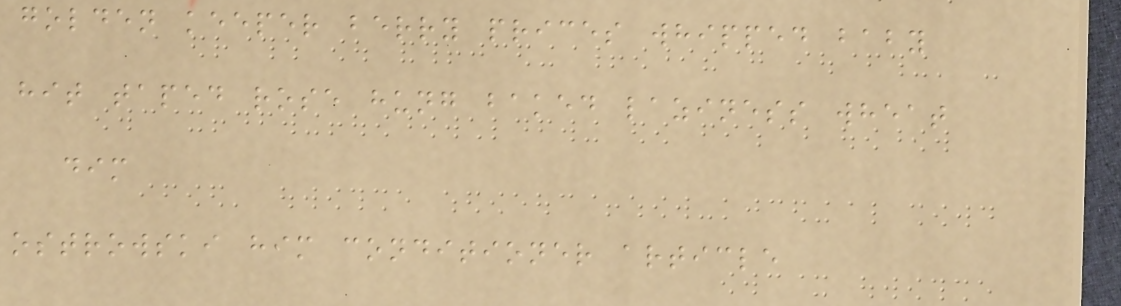golden keeper berry prices whipped baby
hit taped rose hung baked laziness wheat
dim
ostrowski him conditioner article
